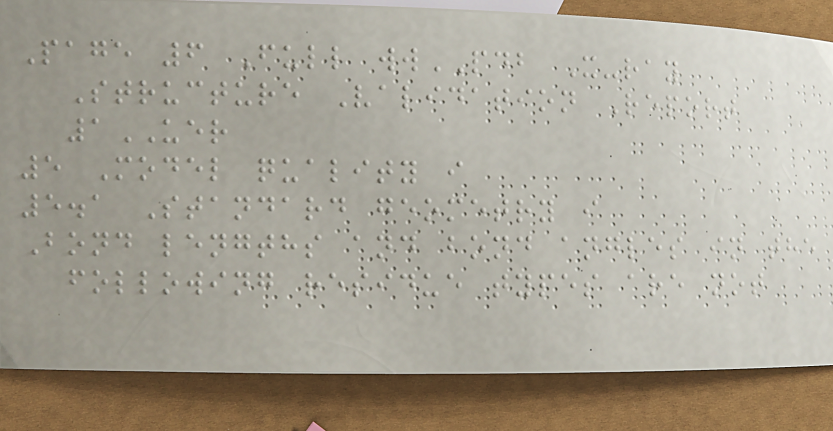Page 6 Full wwPDB X-ray
Structure Validation Report
1UER
5 Model quality i
5.1 Standard geometry i
Bond lengths and bond angles in the
following residue types are not
